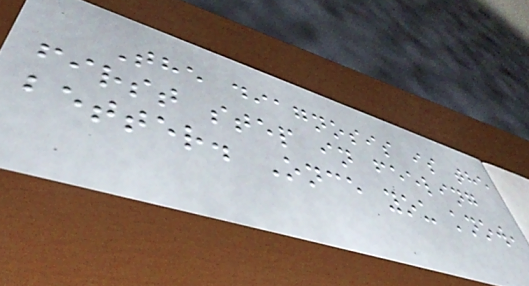The diagnosis is the
first step in feeling
better. Once you know,
